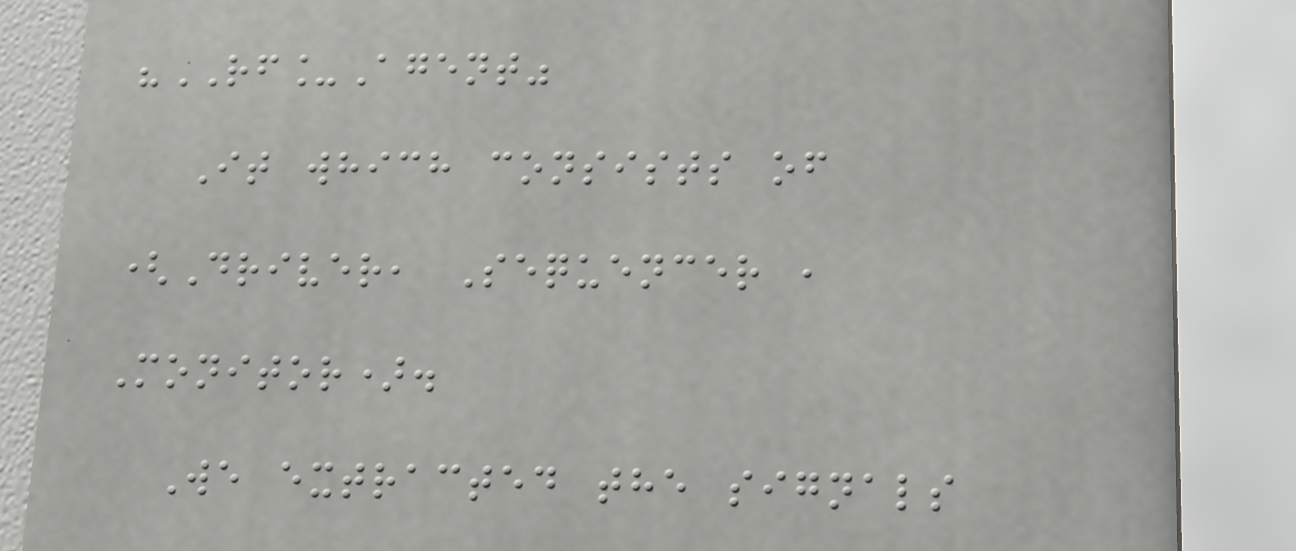"RF_Agent"
It which consists of
(Driver, Sequencer ,
Monitor).
We extracted the signals
